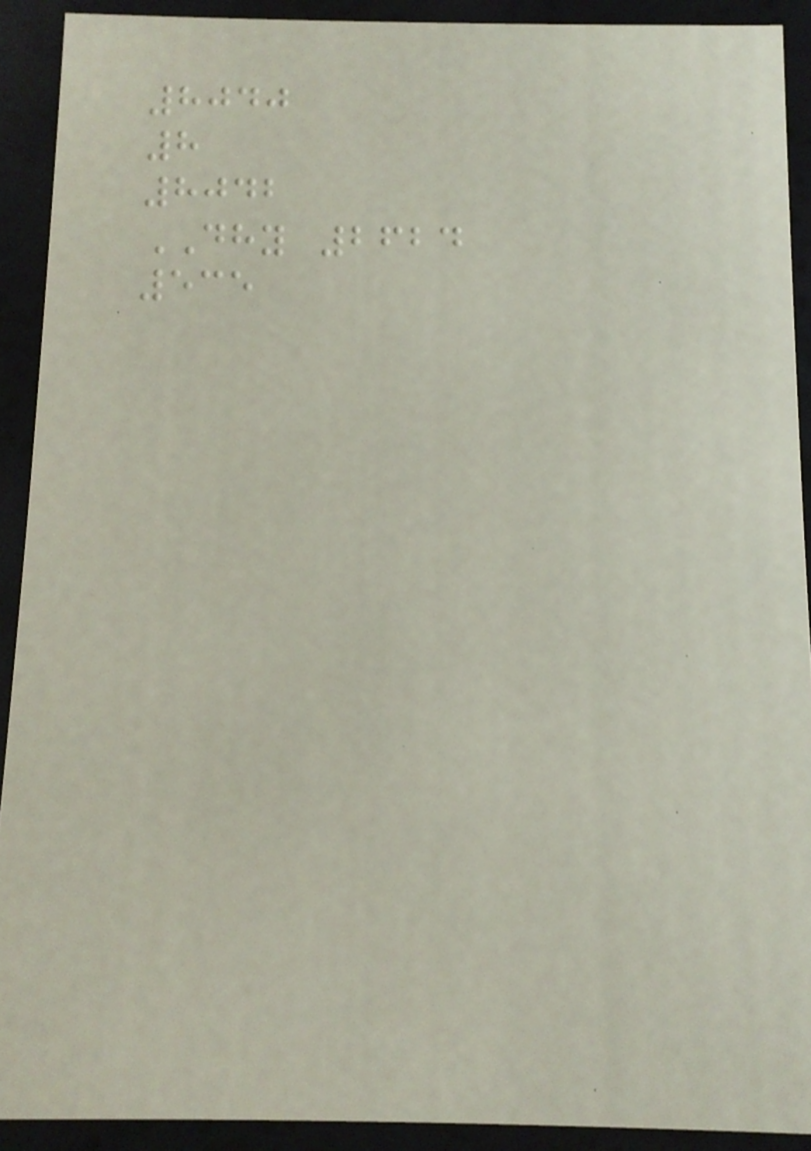8040
8
8042
DHY 2624
535
